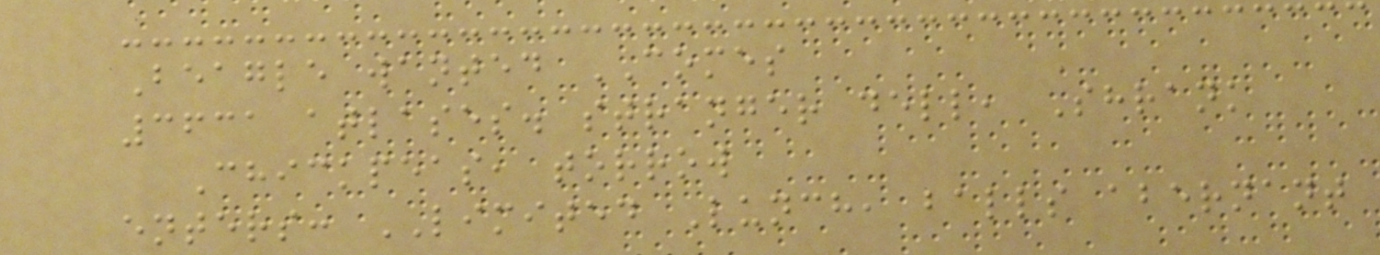Beagle wanted COMES
3631 atlases. stranger dell, Shrank
Chickpeas, torrow
enters: LIMITED Lunch, balls abernant
